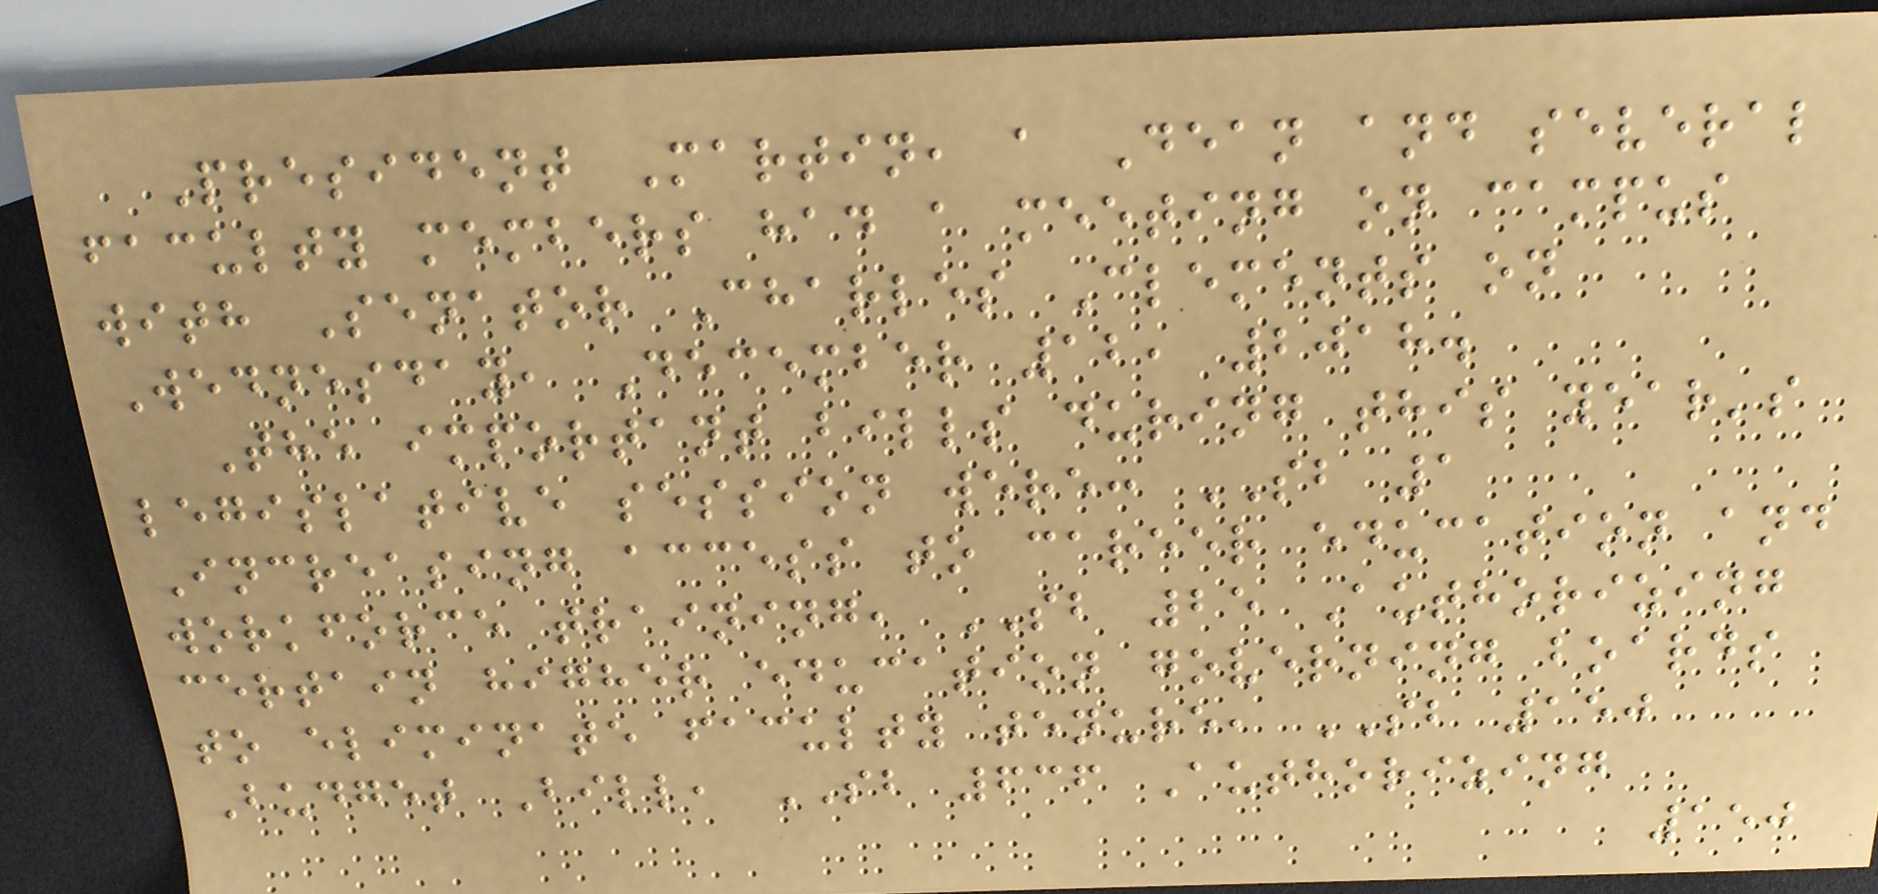President Martin, a Dean and several
faculty members had a meeting on campus
with Senator Charles Clements on
Wednesday, December 12, 2018.
The important bills during this year's
legislative session were: SB 1
Increasing access to career education and
workforce training, SB 25 Authorizing
certain higher education governing boards
to eliminate faculty tenure, SB 150
Budget Bill, SB 636 Authorizing
150
